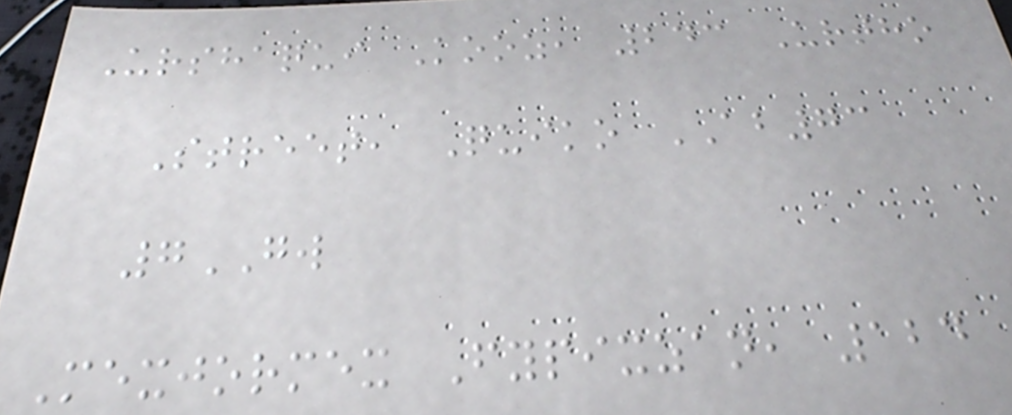Urshaqui Kooz, 243 Urtho
Street, Quiko AB73
7GW
Mexjormex Fypixzan, 124
